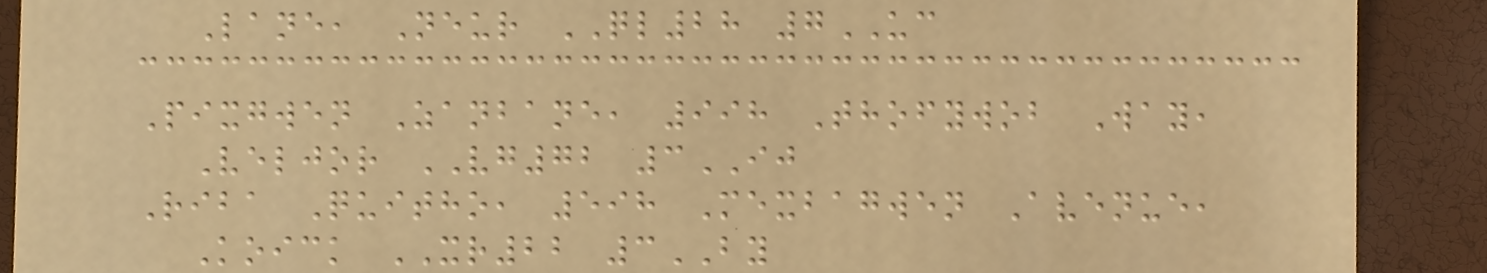Lane, Neur QL28 7UC
Pixgwen Zanbane, 998 Thofywob Way,
Veljor VG72 3IJ
Riba Quitho, 598 Mexbagwen Avenue,
Koick XR22 3BY
